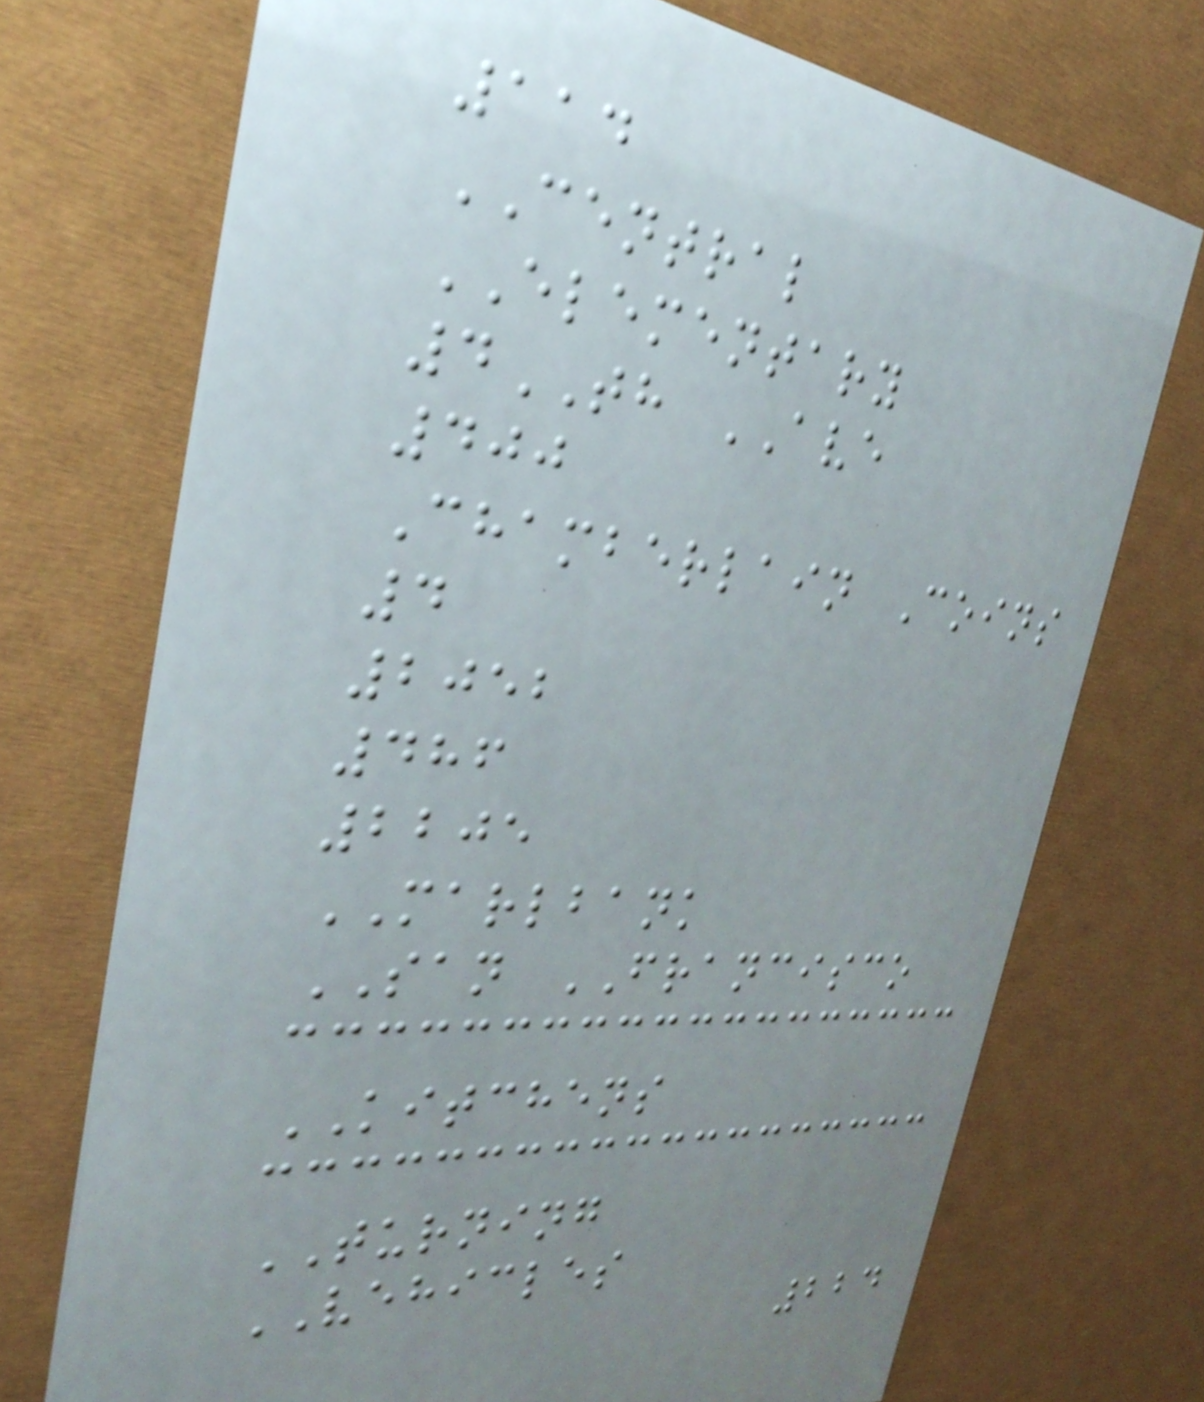114
CENTRAL
ELEMENTARY
4TH AVE
400
Chamberlain Coins
4
2052
486
2205
MARLBANK
SAN FRANCISCO
KITCHENS
TURNING
VEHICLES
224
